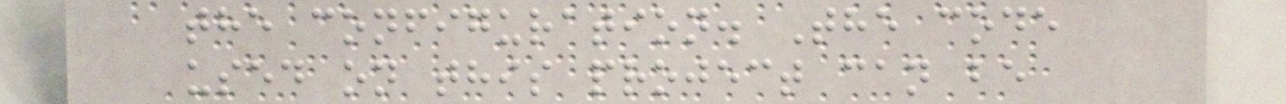the configuration. The code
used on this project can be
